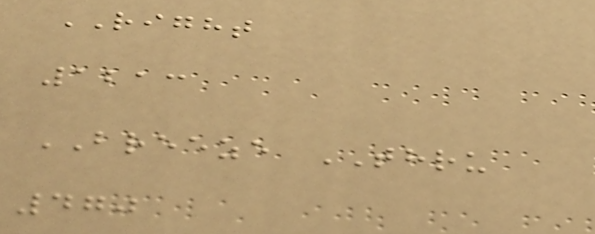RIGHT
1213
BREEZE THRU
470
